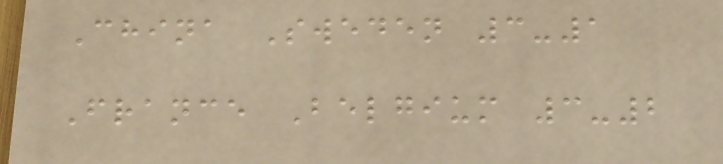China Sweden 3-1
France Belgium 3-2
